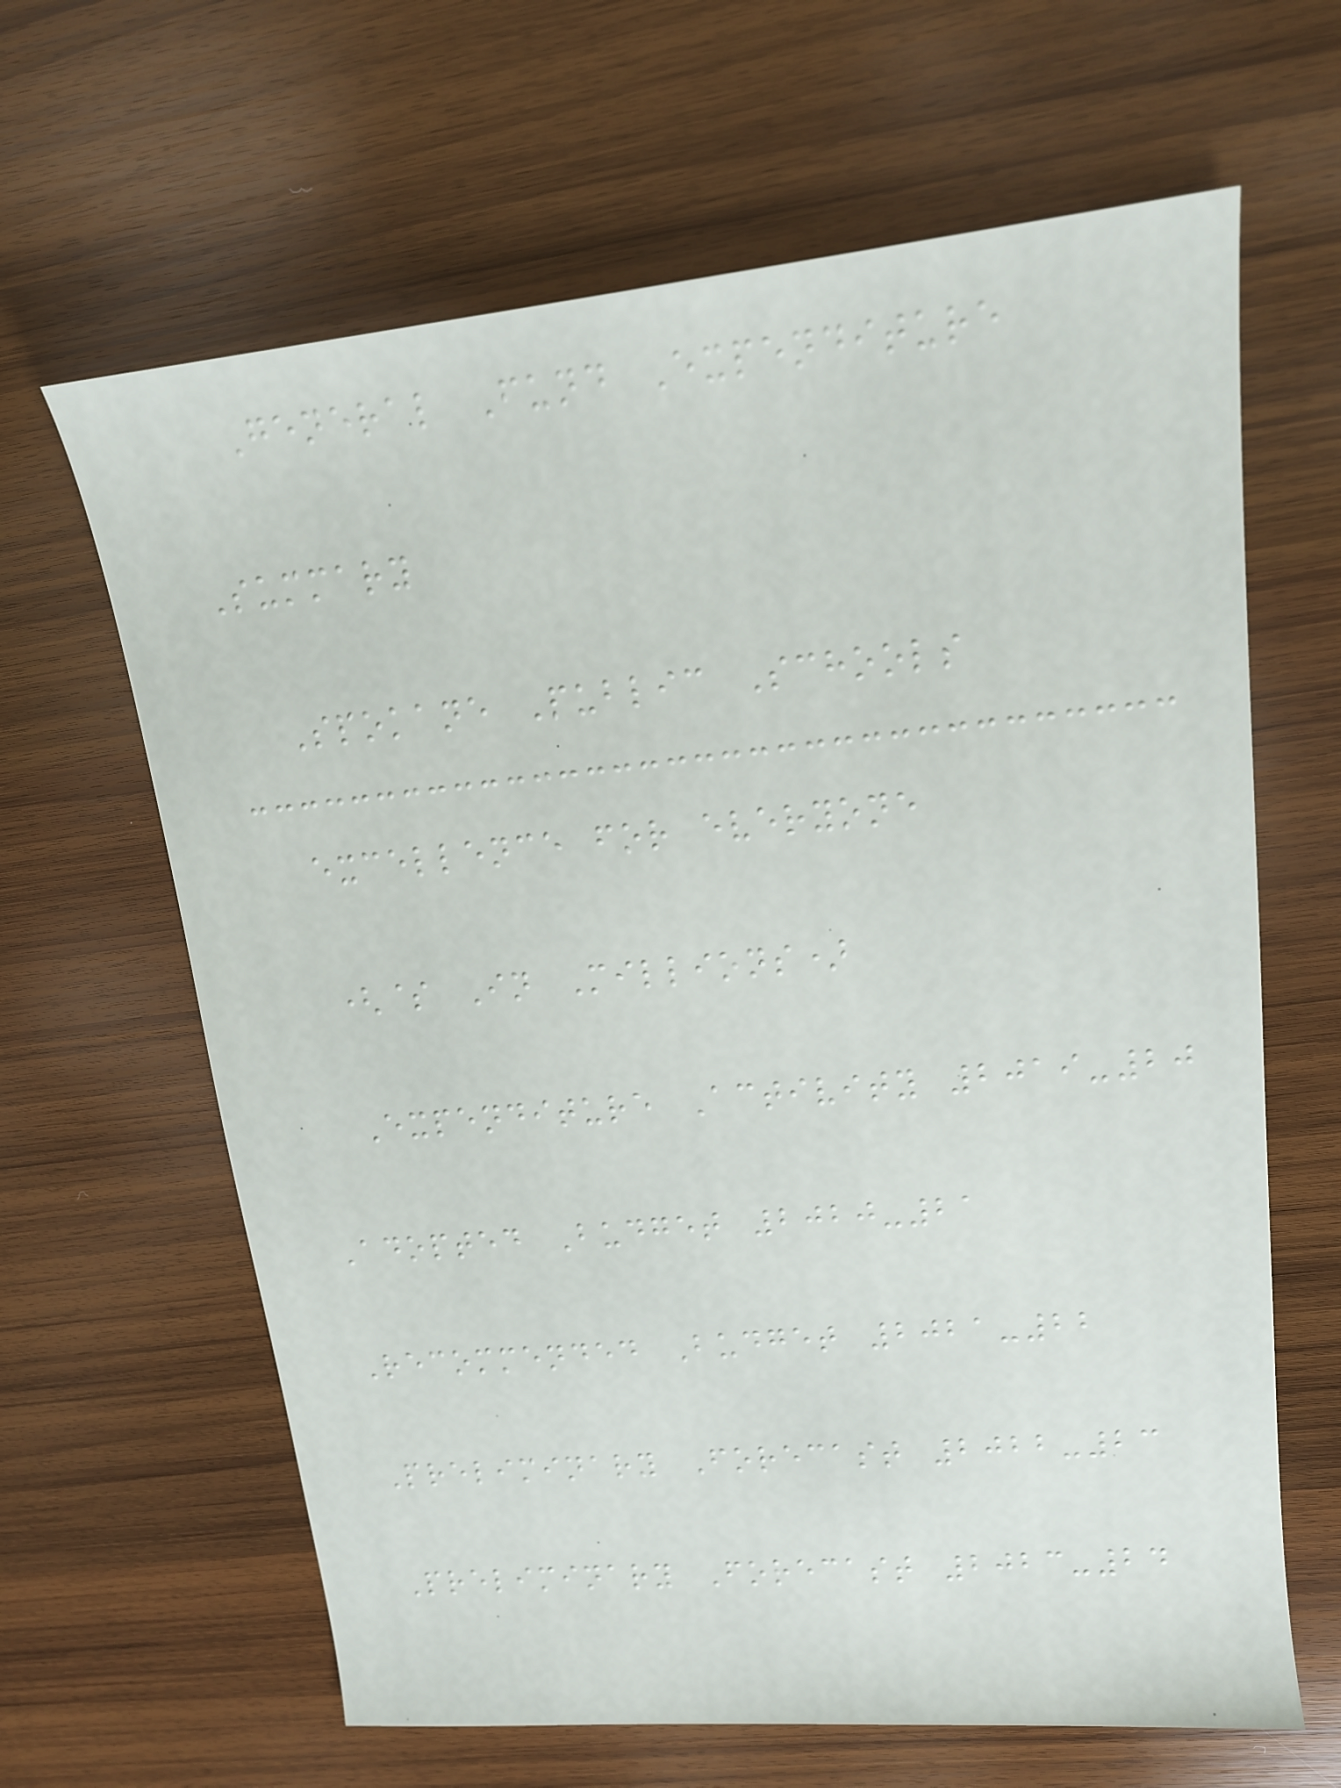General Fund Expenditure
Summary
Spokane Public Schools
excellence for everyone
($ In Millions)
Expenditure Activity 2019-20
Adopted Budget 2020-21
Recommended Budget 2021-22
Preliminary Forecast 2022-23
Preliminary Forecast 2023-24
